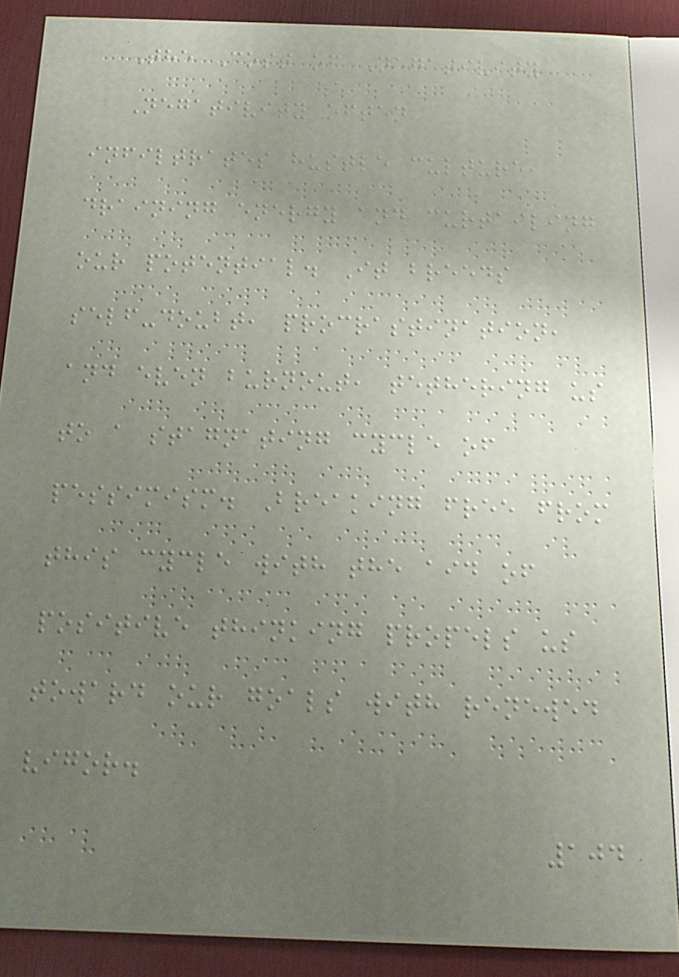The Cost of Negativity
Negativity often
infiltrates hustle culture,
draining energy and curtailing
our potential. It breeds
self-doubt, procrastination,
and even burnout, tethering us
to a stagnating cycle of
pessimism. Breaking free from
this cycle with the aid of
positive thinking propels us
toward our goals with renewed
vigor.
104
